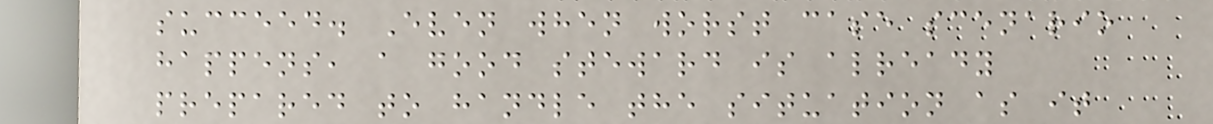succeed. Even when worst case scenario
happens, a good steward is already
prepared to handle the situation as it
